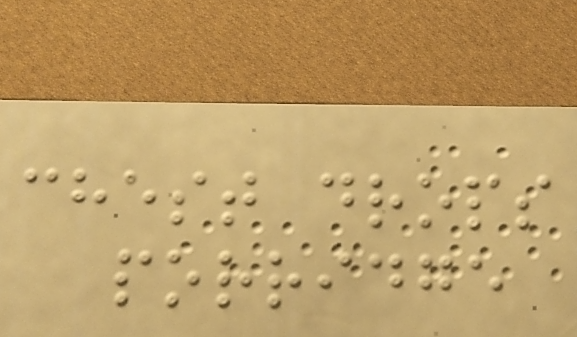chest drops
porridge
